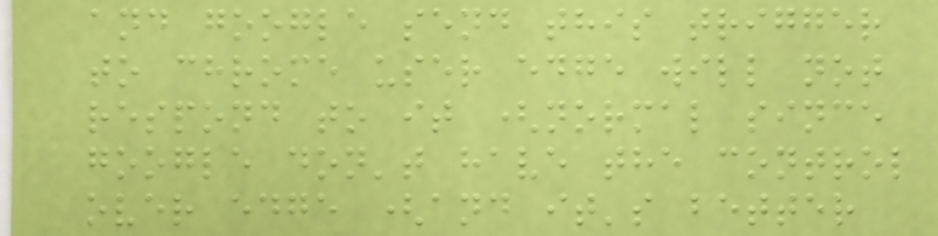and google send this trigger
to chrome user edge will not
respond to it (normal since
google don't have the control
over edge (and it's better
